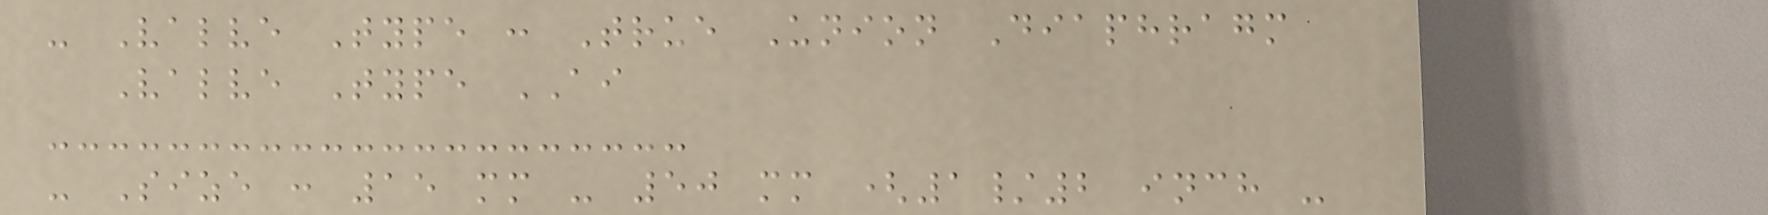- Valve Type : True Union Diaphragm
Valve Type AI
- Size : 15 mm - 50 mm (1/2 inch -
